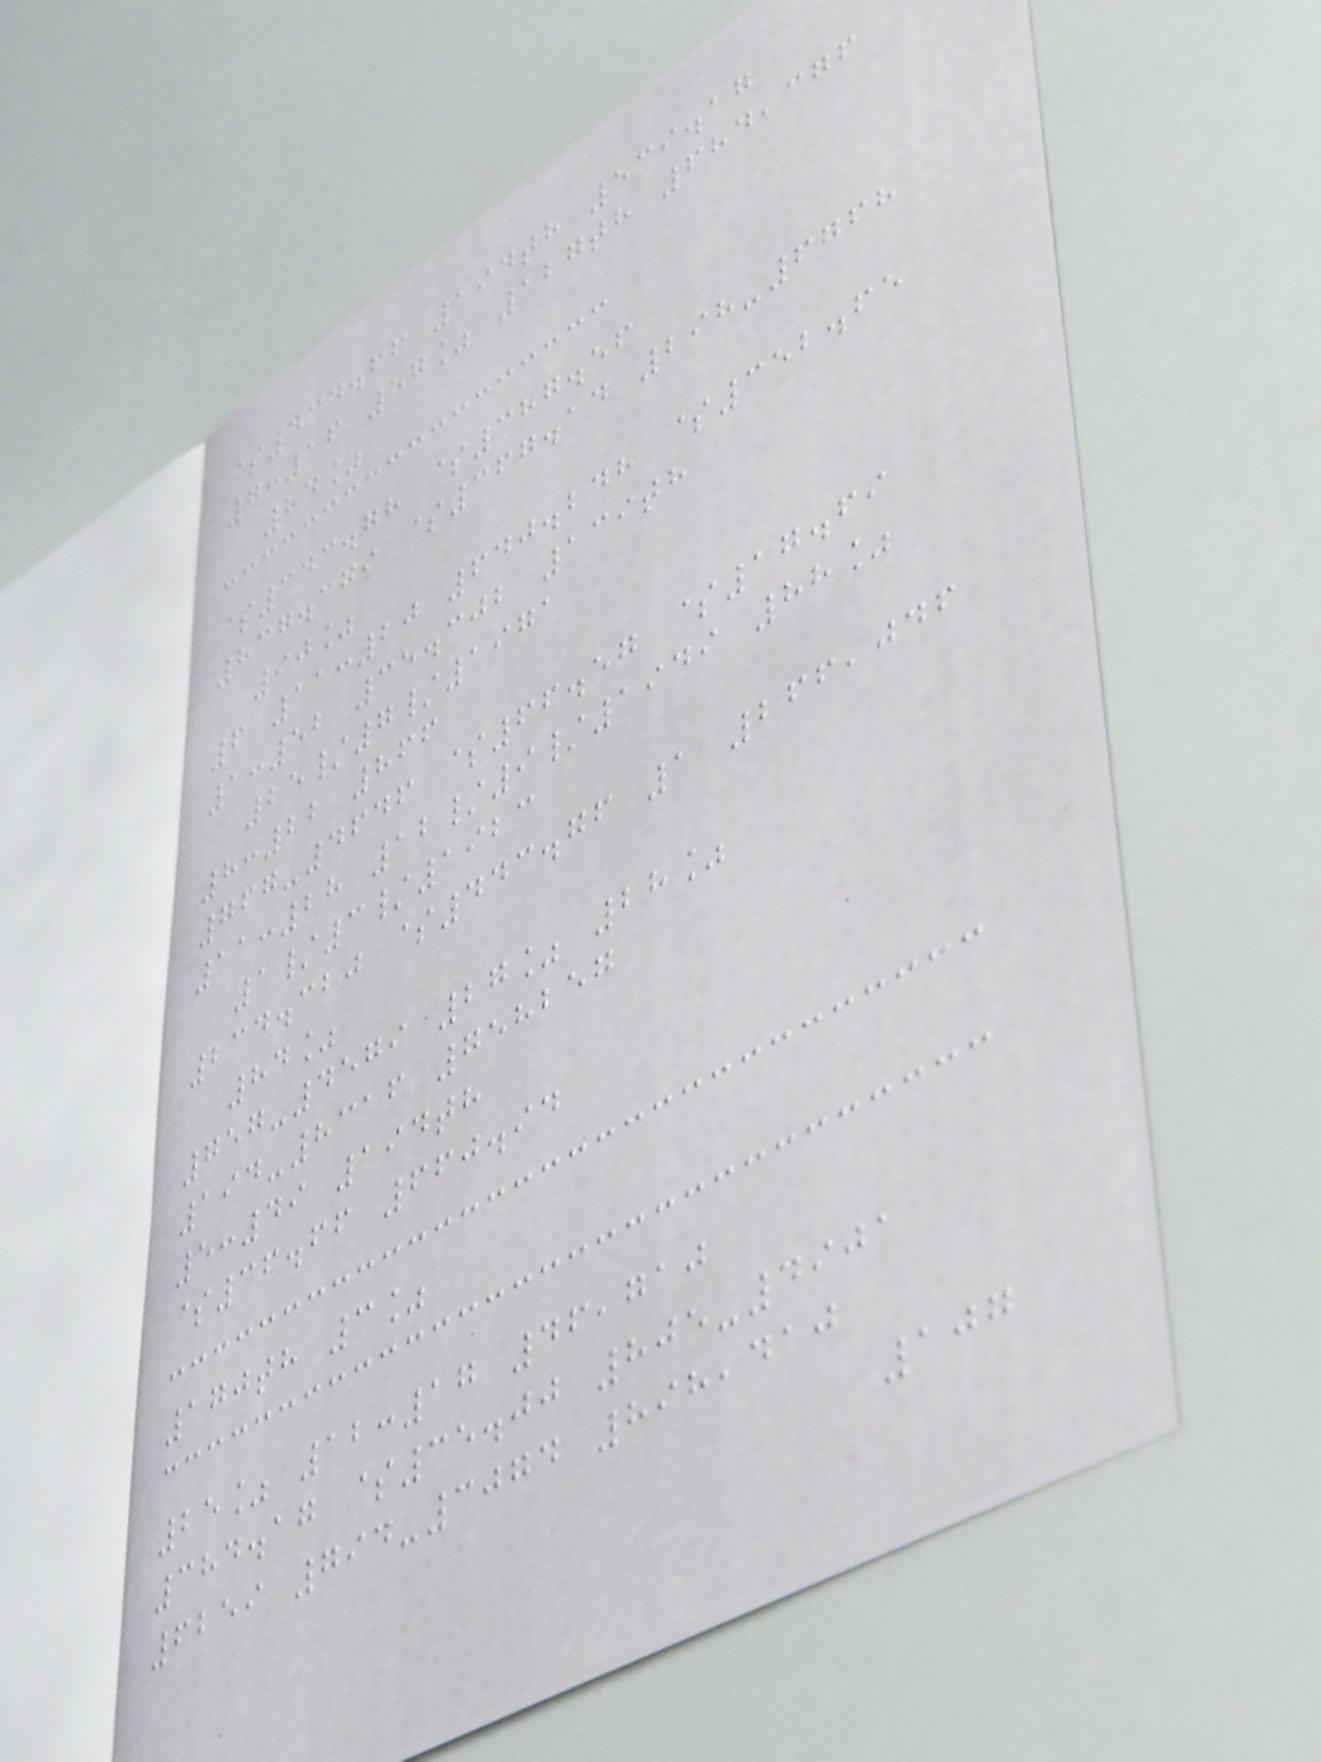$434.66 194th 539.17
7:16 57% 127th 684,376
84%
$343.78 $387.56
837.379 $367.14 298-6768
90%
6 11:20 640.248 $352.65
1:52 35.302 139th
25/7/1971
8:22 866
767-4646 $66.57 $17.69
11:28 12/9/1949 88%
1/3/1923
234.320 $443.76 1 266,046
84%
757-4579 27% 28%
194-8316 758257
5:49 194th
$36.66 660.94
170th 3%
25% 12:17 46,710
384.17 $35.00 805-4901
6259 794-3074 898,410
107
